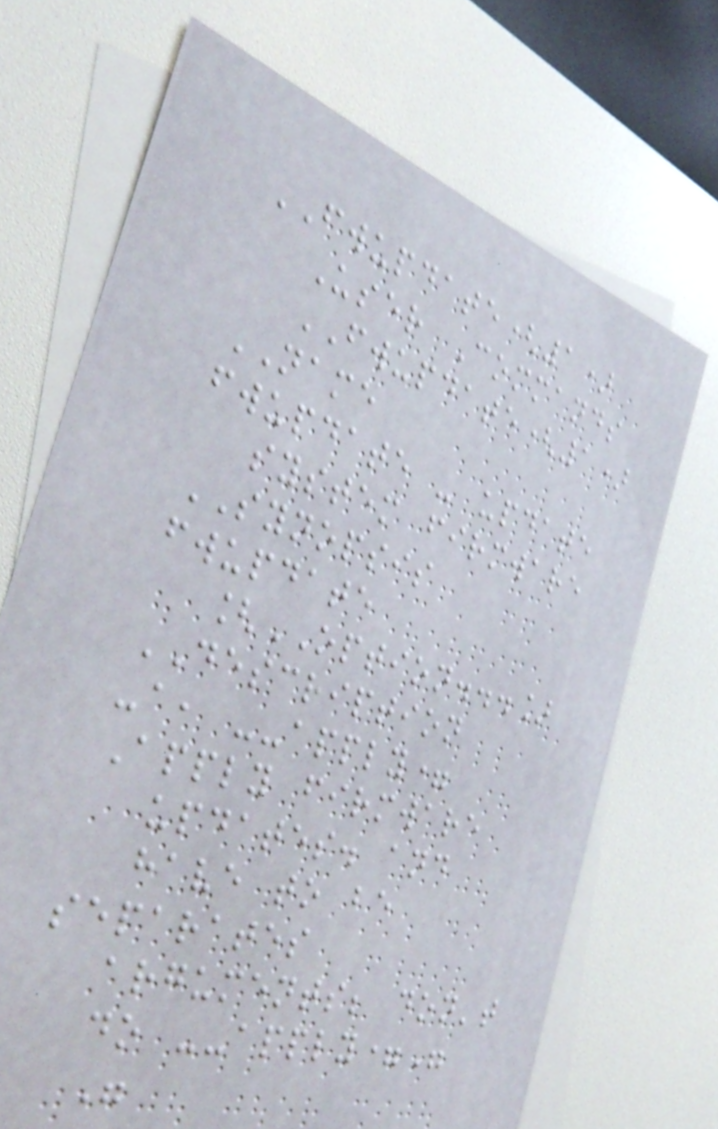FWUPDATE(1)
User Commands
FWUPDATE(1)
NAME
fwupdate - update
system firmware
SYNOPSIS
fwupdate
[OPTION...]
DESCRIPTION
-a, --apply=
Apply firmware
updates. and
have to be
separates
arguments; don't
do --apply="
"
